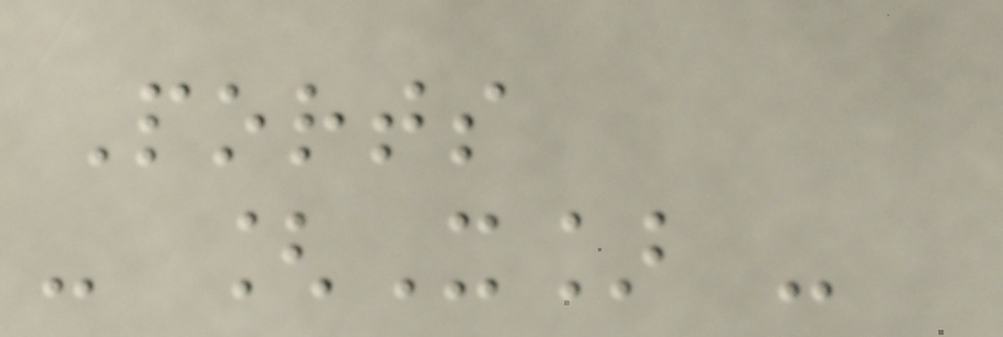Ports
- [X] -
